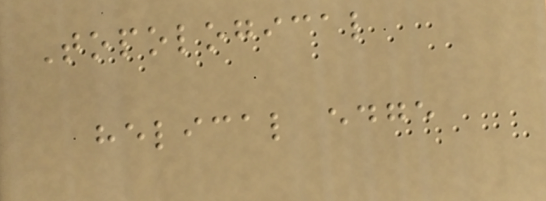Topological
helical edge
